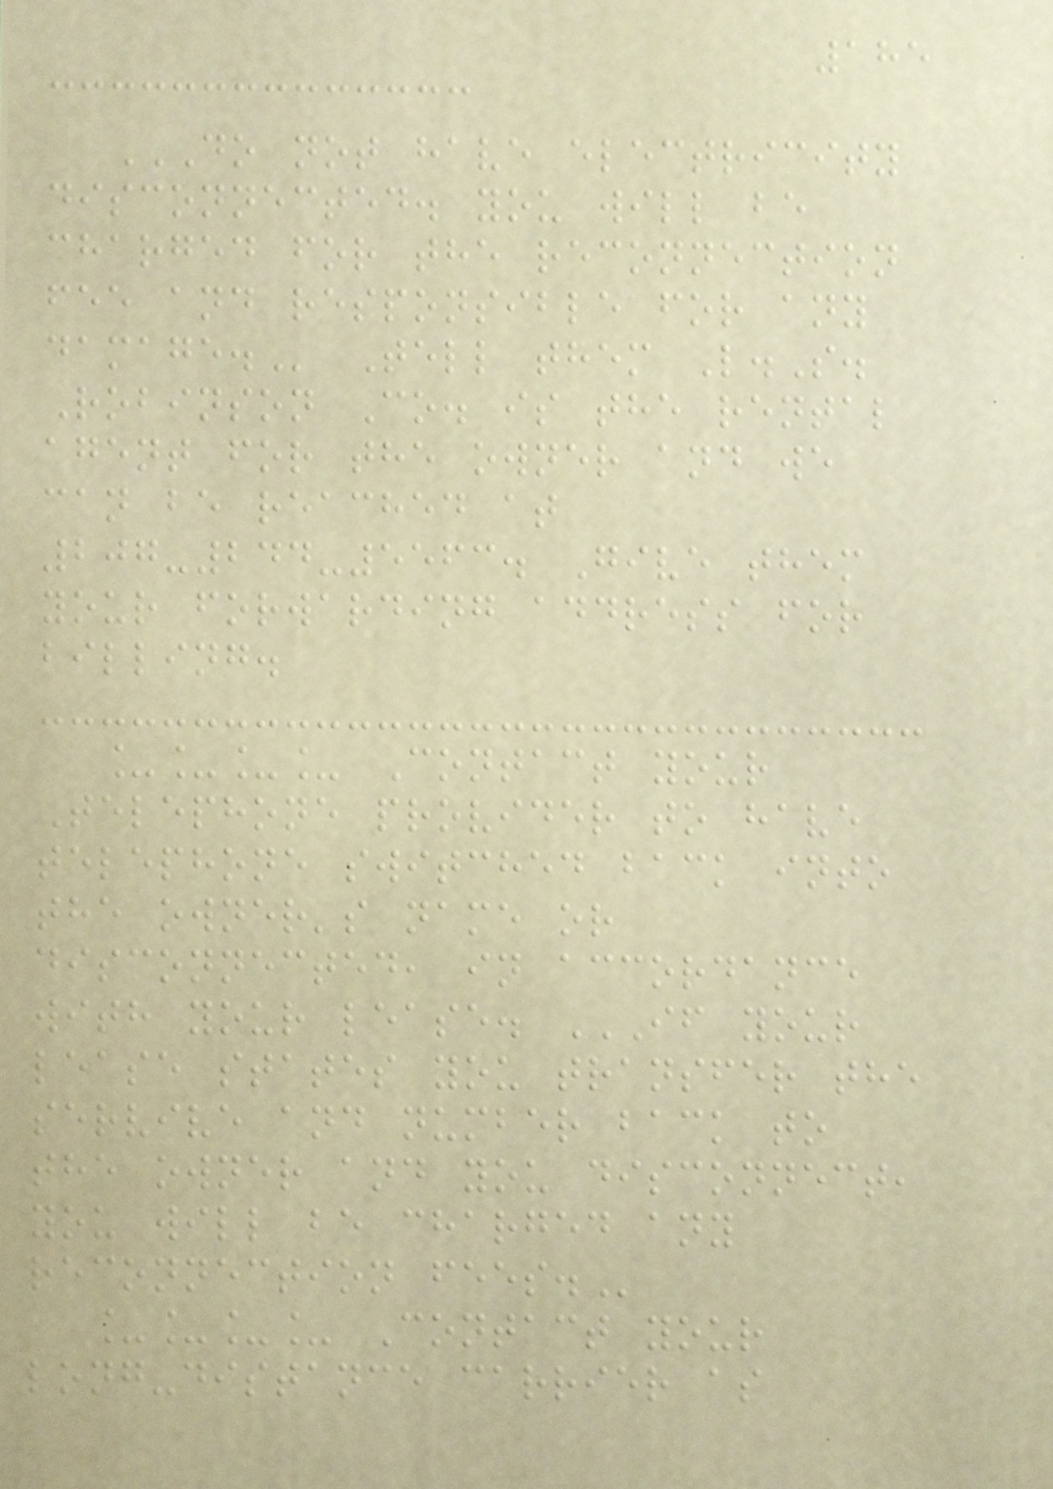185
DO NOT HAVE ELECTRICITY
DISCONNECTED. YOU WILL BE
CHARGED FOR THE RECONNECTION
FEE AND RESPONSIBLE FOR ANY
DAMAGE. Tell them L.S.
Robinson Co. is the rental
agent for the owner and we
can be reached at
207-244-5563. Give them
your forwarding address for
billing.
____ Contact your
Telephone provider to have
telephone switched back into
the owner's name or
disconnected, in accordance
with your lease. IF YOUR
LEASE STATES YOU TRANSFER THE
SERVIVE AND NUMBER BACK TO
THE OWNER AND YOU DISCONNECT,
YOU WILL BE CHARGED ANY
RECONNECTION FEES.
____ Contact your
long-distance carrier as
